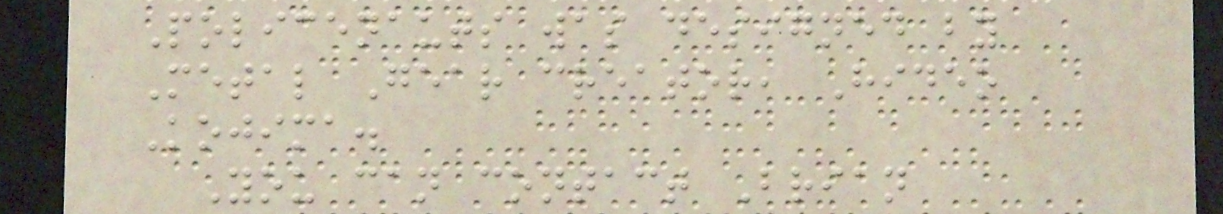Policenauts was designed by
Metal Gear creator, Hideo
Kojima.
You can contact Brian
